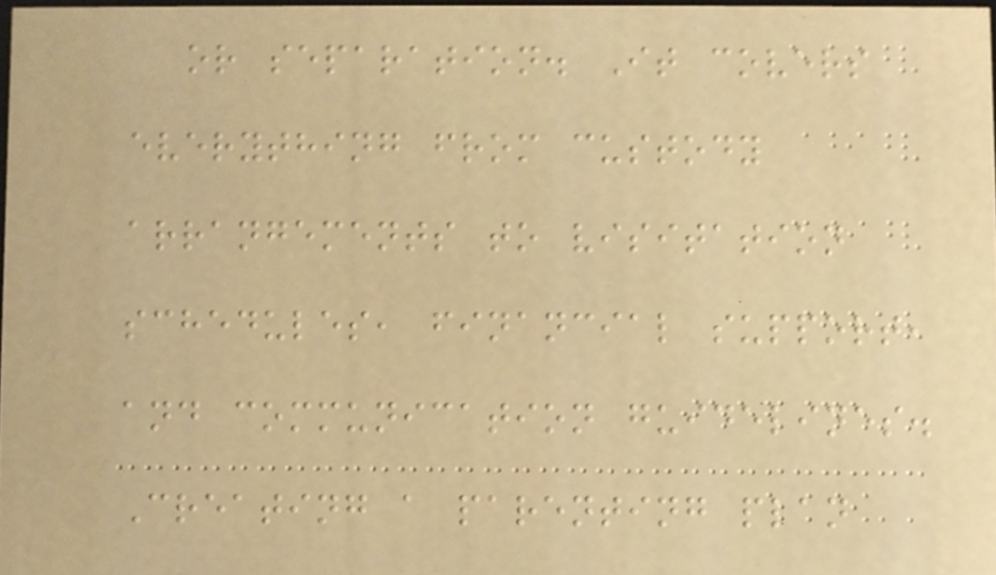or separation. It covers
everything from custody
arrangements to visitation
schedules, financial support,
and communication guidelines.
Creating a parenting plan
